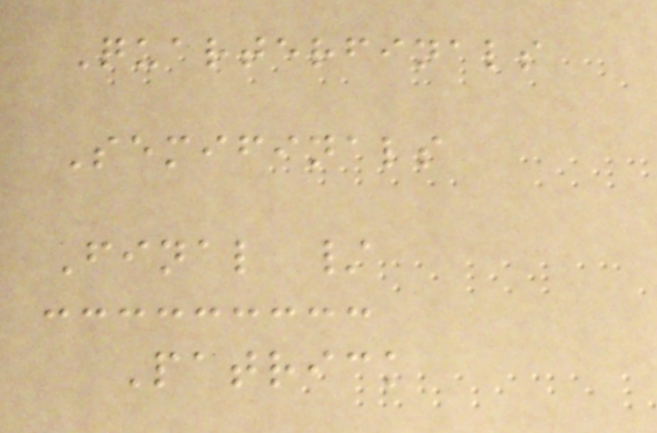Quarterfinals
Semifinals
Final /
Patrick
